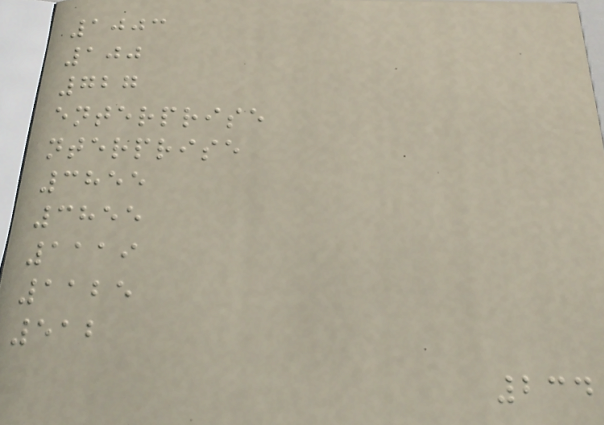1003
100
727
enterprise
nterprise
3855
3855
1119
1125
512
234
